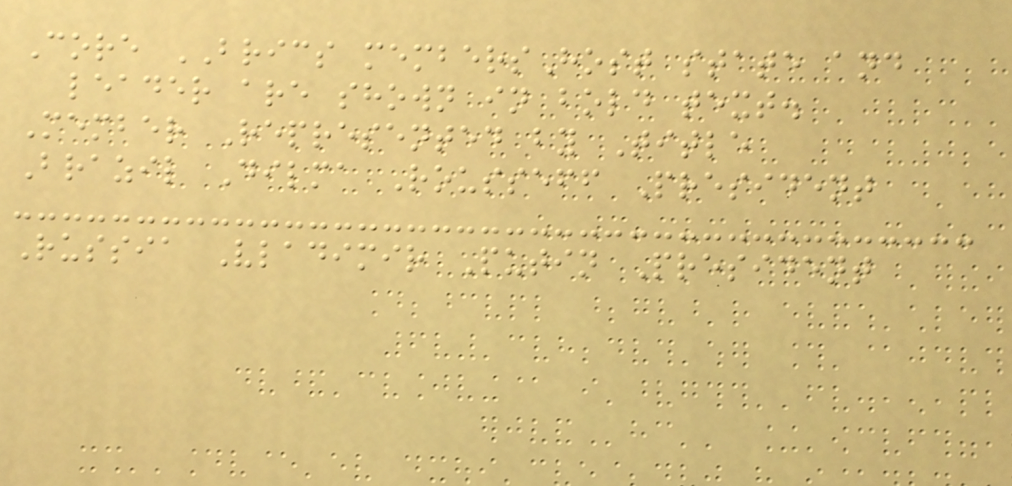Core BRICS membersHost state and
leader are shown in bold text.
Member Represented by Title
Brazil Dilma Rousseff President
Russia Vladimir Putin President
